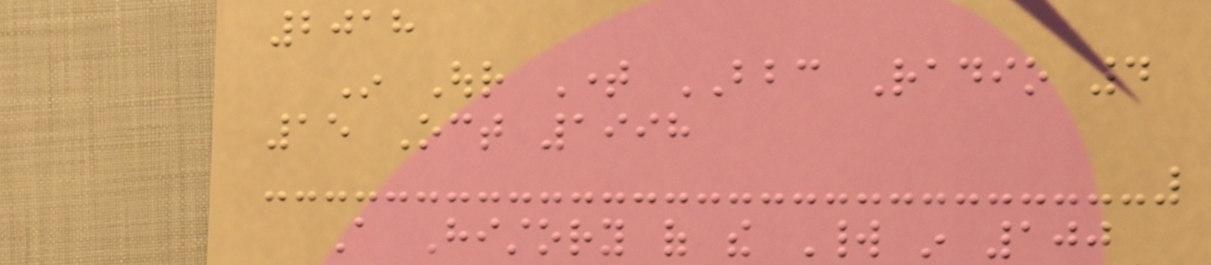2018
In Our Time BBC Radio 4
15 Oct 1998
A History of the World in 100
